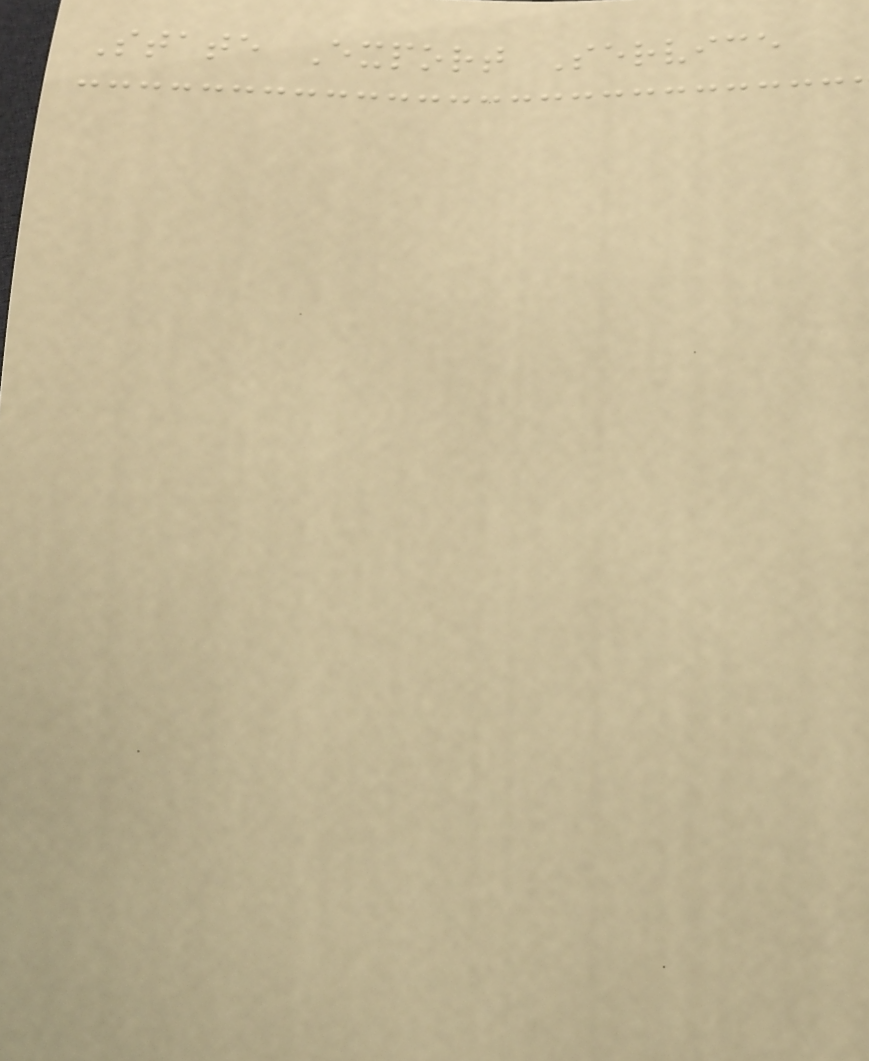State Export Service
